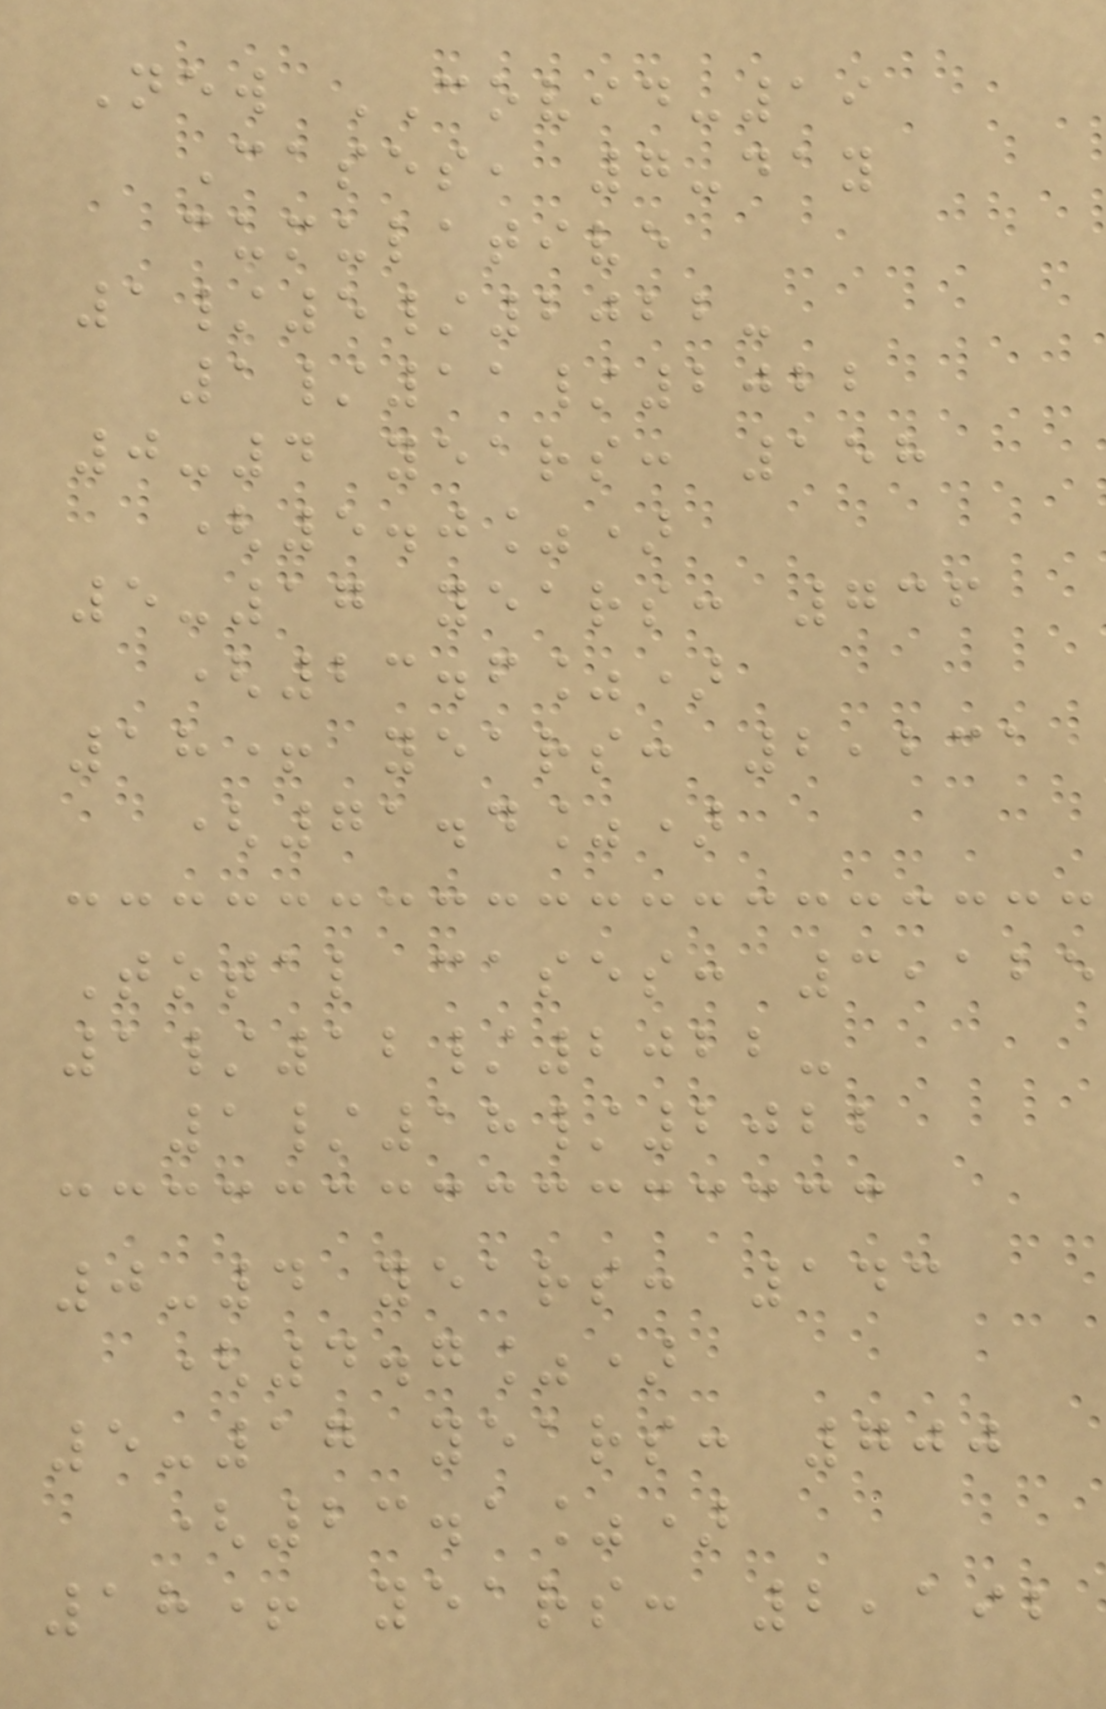New COVID-19
Cases, 7-day
cumulative
1/5/2022-
1/11/2022
0-4 years: 158
(5.0%)
5-17 years: 736
(23.6%)
18+ years: 2,231
(71.4%)
Total cases: 3,125
1/12/2022-
1/18/2022
0-4 years: 143
(4.7%)
5-17 years: 700
(23.1%)
18+ years: 2,192
